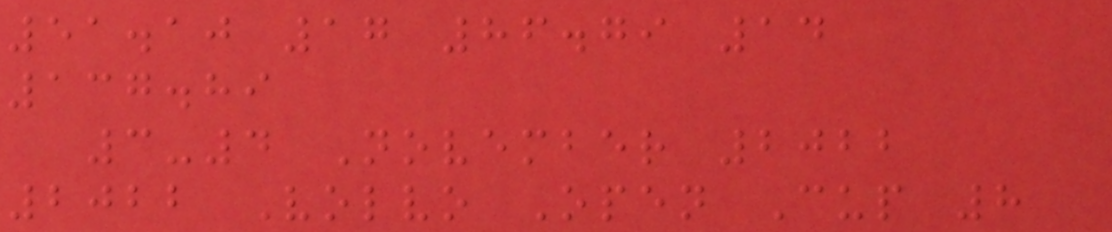51.10 17 86.79 14
137.89
3-4 November 2022
2022 Volvo Open Cup 8
